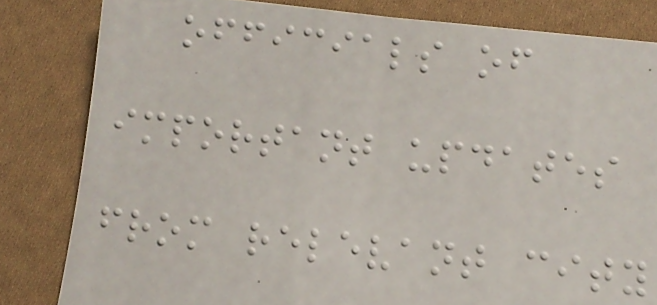officials of
important updates
from relevant city
